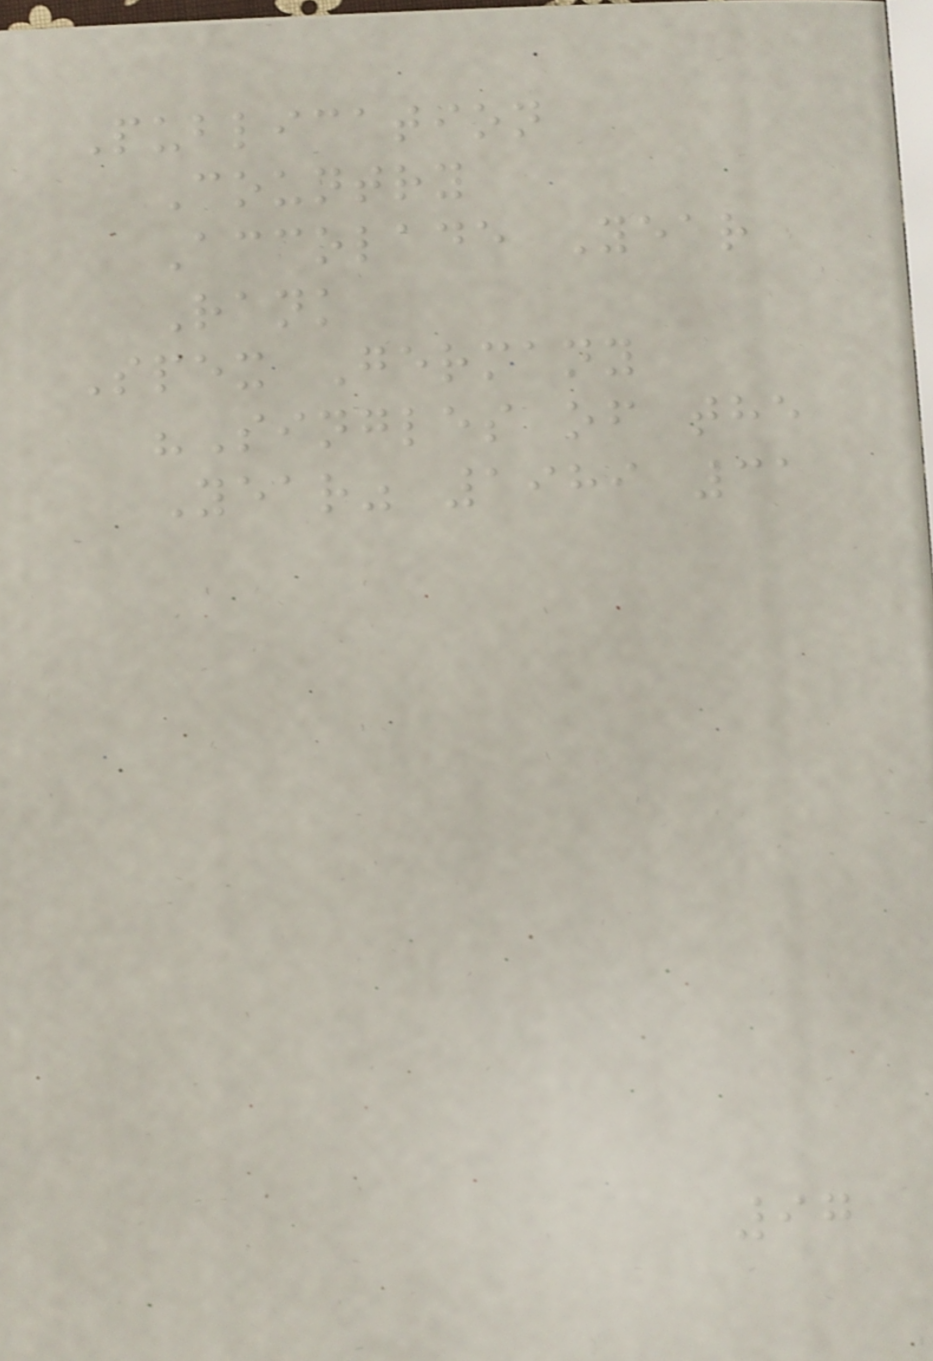Publication
Country
Accolade Year
Rank
Spex Germany
"Singles of the
Year" 1989 31
97
